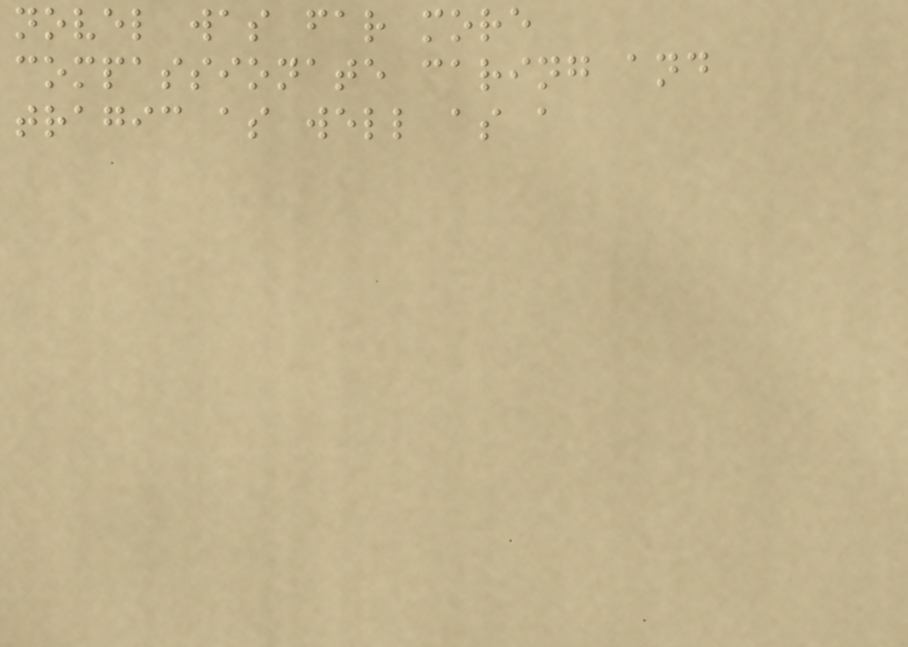novel was far more
compassionate caring and
tragic as well as a
